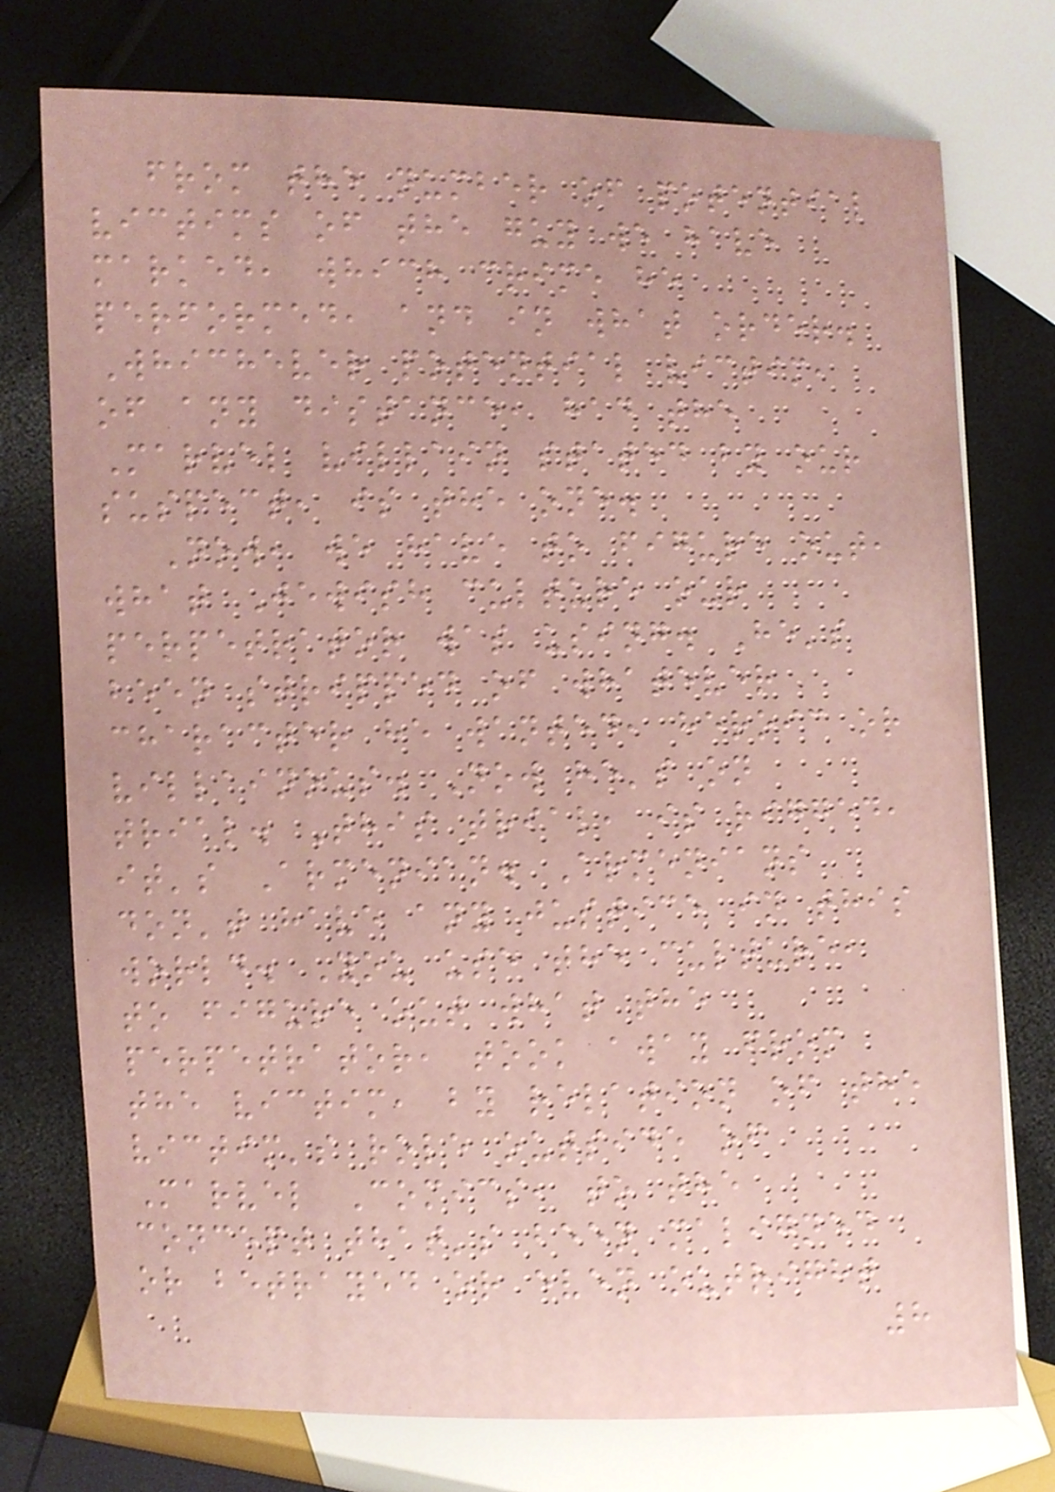from the number of potential
victims of the guy we have
marked, which crime he
performed, and in what order.
Whichever potential victim,
of any distance, had the
Marvel villain stated by our
suspect, is the one.
Now, we have to figure out,
what Jewish culture our
perpetrator was using. He's
been stripped of whatever
character he wanted, heroic or
villainous. Now he's on
trial. This trial, is rigged,
it's Armenian. Armenians
don't have any justice in this
world. You use the culture,
to figure out what the
perpetrator, took away from
the victim, by relation of the
victim's role outside of
Marvel Comics, to the
concept that's been maligned
or betrayed or even outright
8
